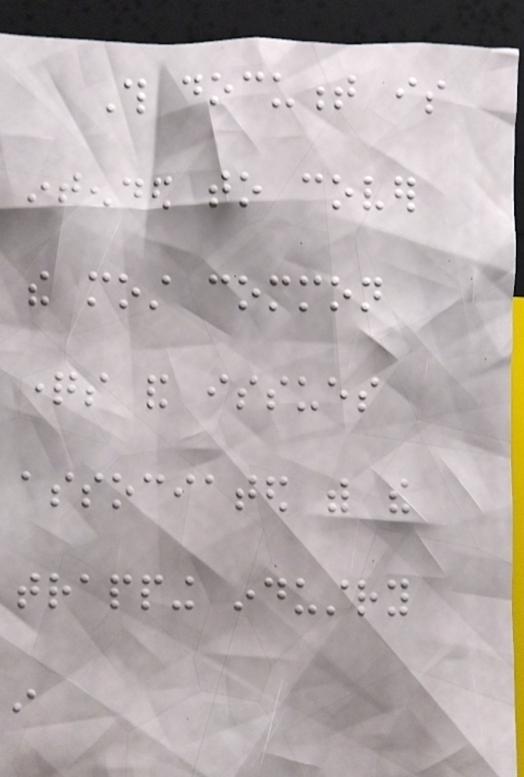This document is
intended to cover
the most common
questions and issues
associated with the
trapping industry
in
